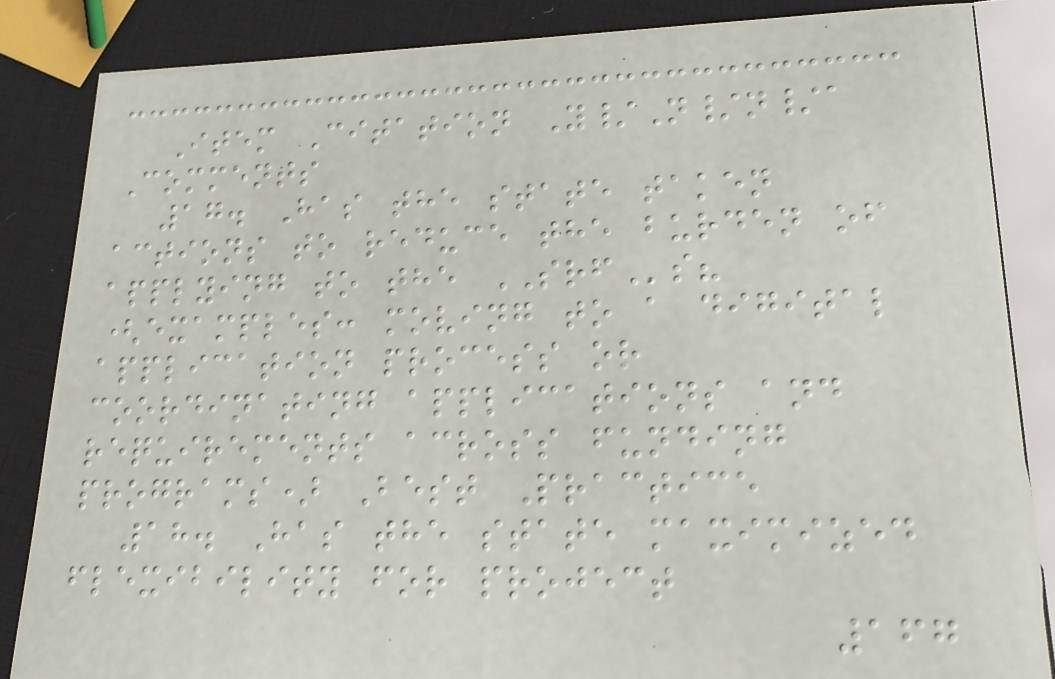Item Citation Y/N/n/a
Comments
17. Has the state taken
actions to reduce the burden of
applying to the SRFs?
(examples: moving to a digital
application process or
coordinating applications and
requirements across funding
programs) Best Practice
18. Has the state maximized
flexibility for project
167
